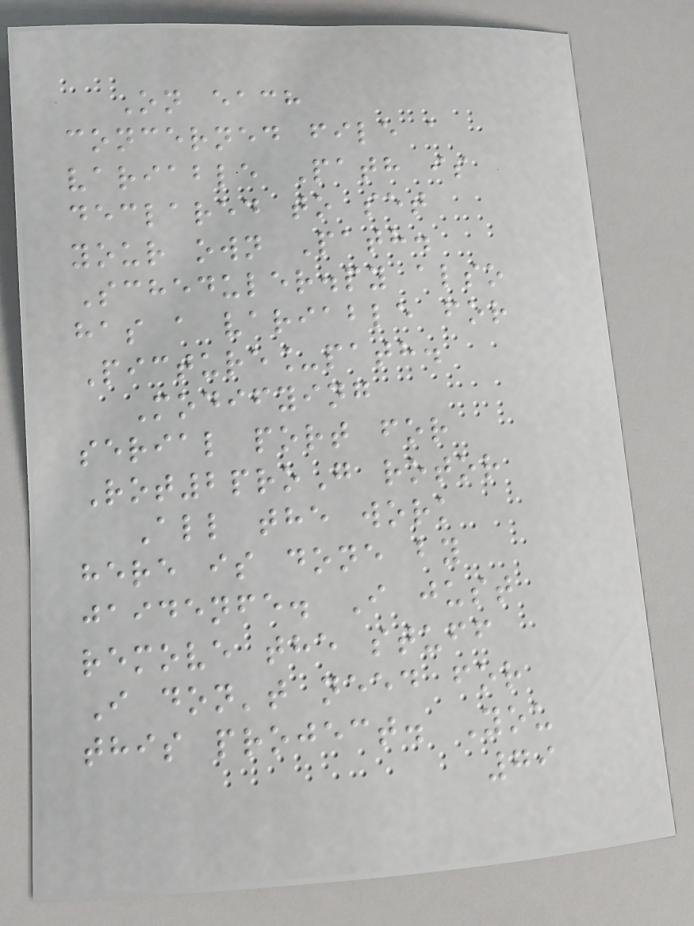On each
concerned file a
variable Path is
declared to set
your own Path.
Scheduler.py also
has a variable for
Picture_path.
Modifying
serial port for
Rot2proG rotor
All the work
here is done by
jaidenfe. I just
remove the stuff
I don't need for
this project. You
79
